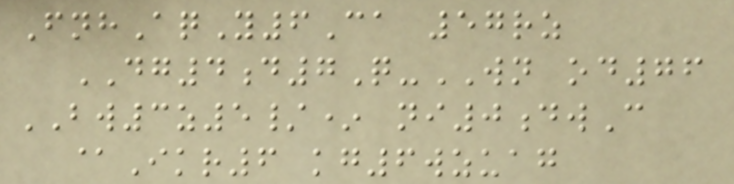FnhAqY6Ca 57rz
DG4d7Q-WN od76
BW3z5/* ni0dwC
@Ikr6 kg6wzuag
